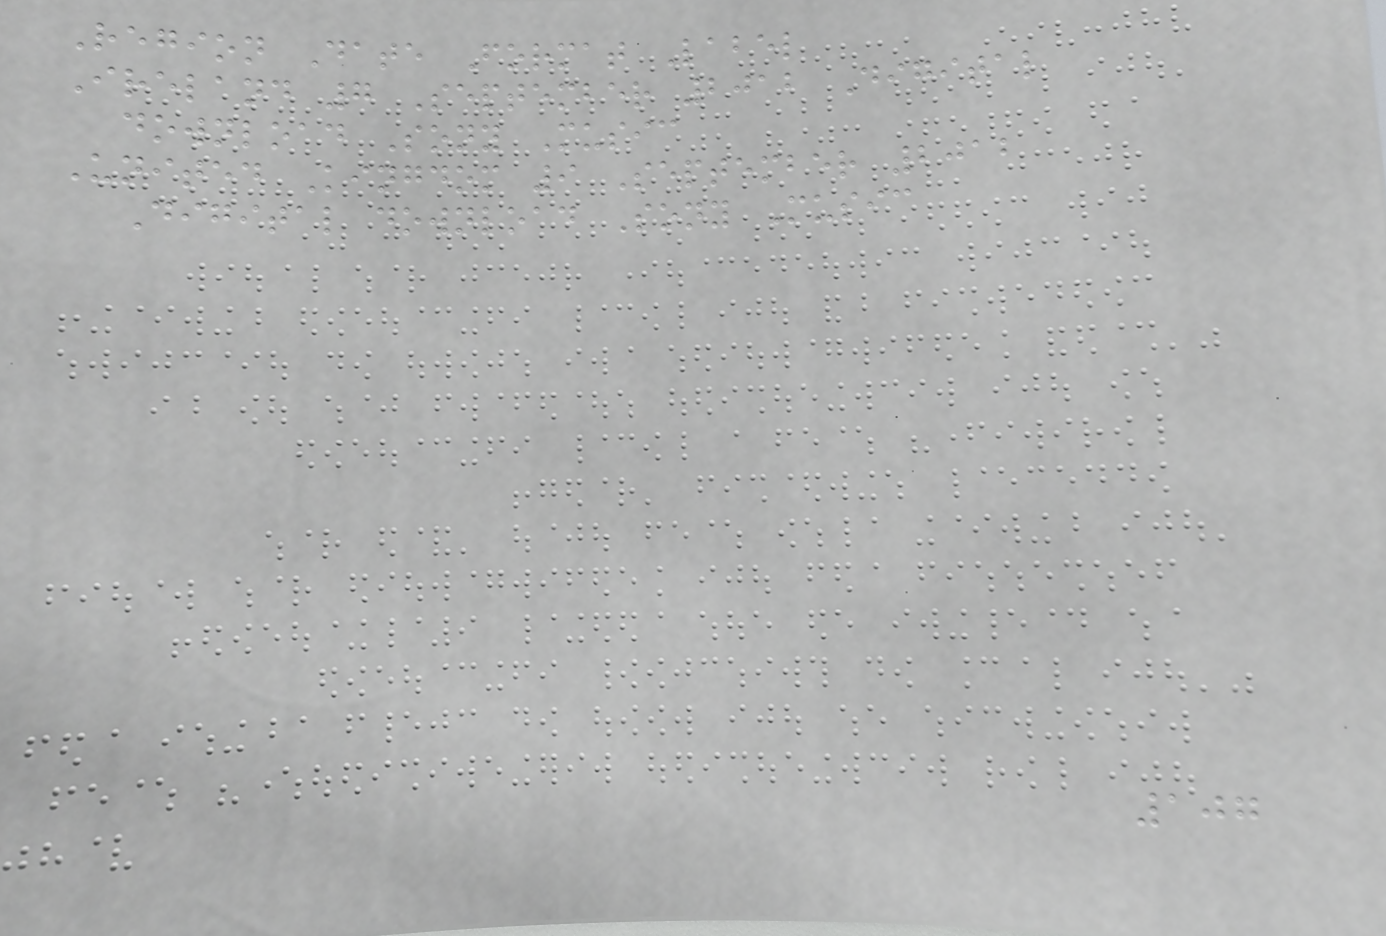Region Date Format Label
Ireland 7 September 2012 Digital
download Sony Music
United Kingdom 9 September 2012
Digital download Sony Music
107
